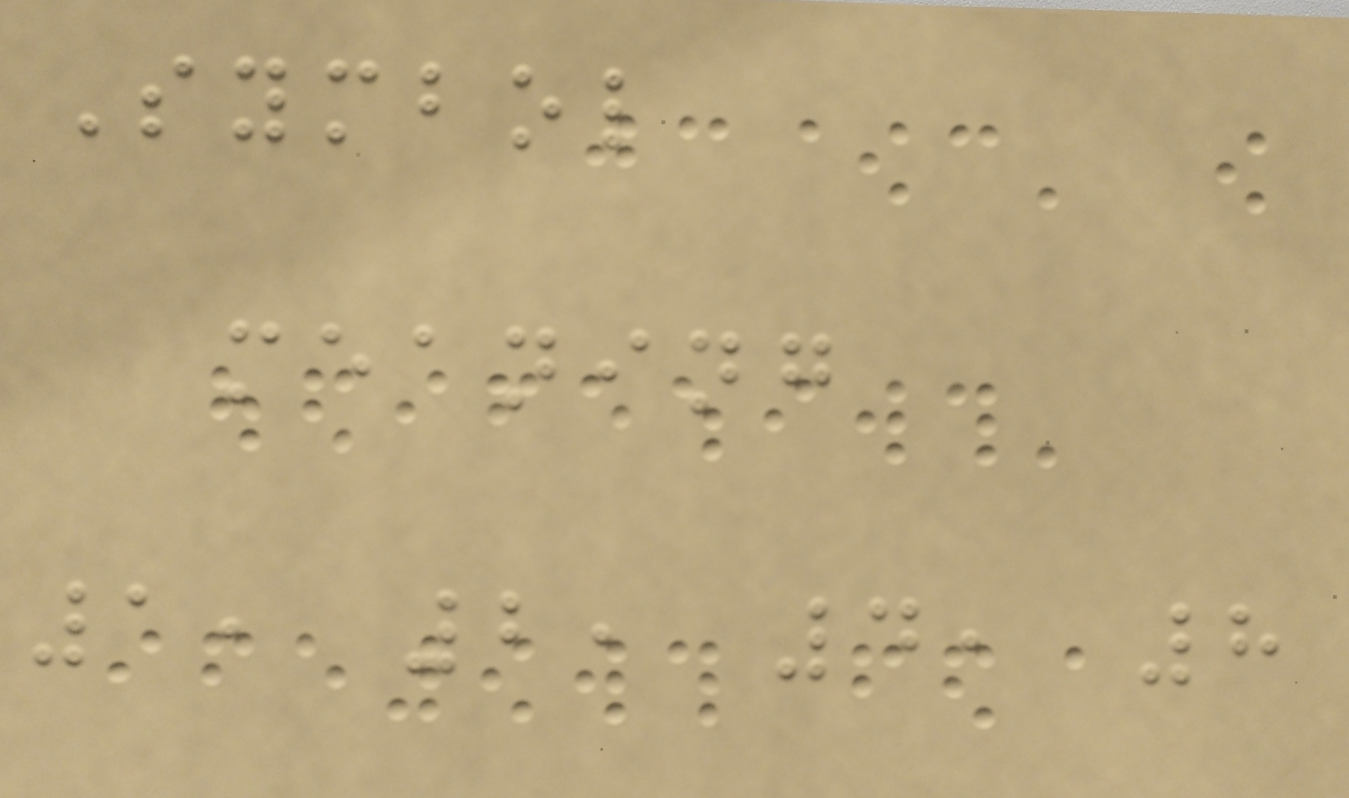Symbol
meaning
1, 2, 4, 8
